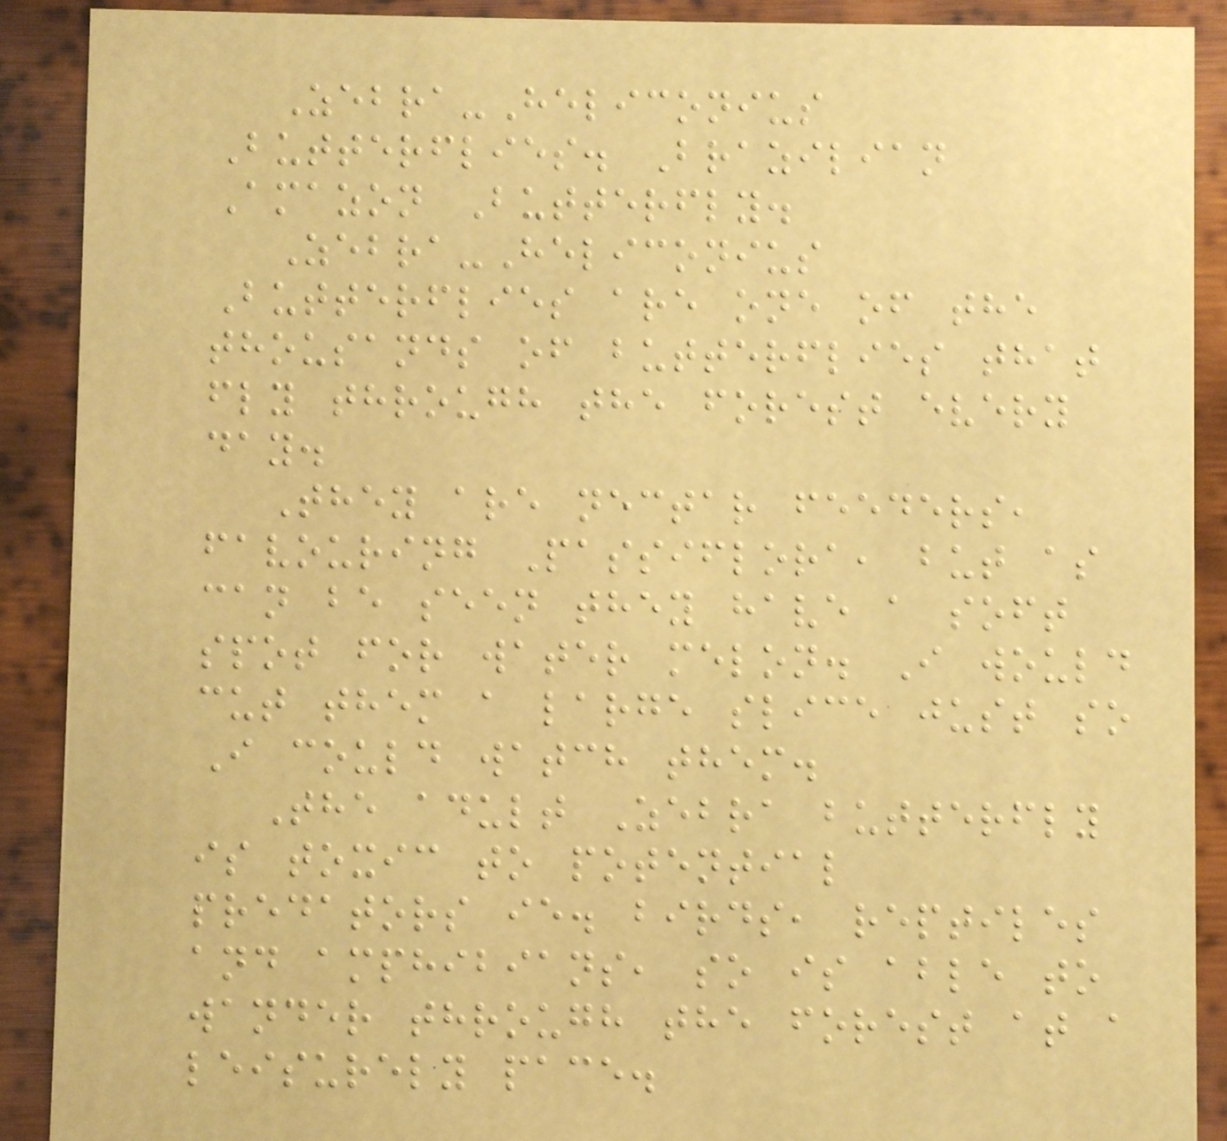Zebra-Heliconius
Butterflies. Brazilian
Amazon Butterfly.
Zebra-Heliconius
Butterflies are one of the
thousands of butterflies that
fly through the forest every
day.
They are nectar feeders,
favouring Passiflora, but as
can be seen they have a soft
spot for water melon. I would
cut them a large slice just so
I could watch them.
The adult Zebra butterfly
is toxic to potential
predators ie. birds, reptiles
and amphibians, so is able to
wander through the forest at a
leisurely pace.
